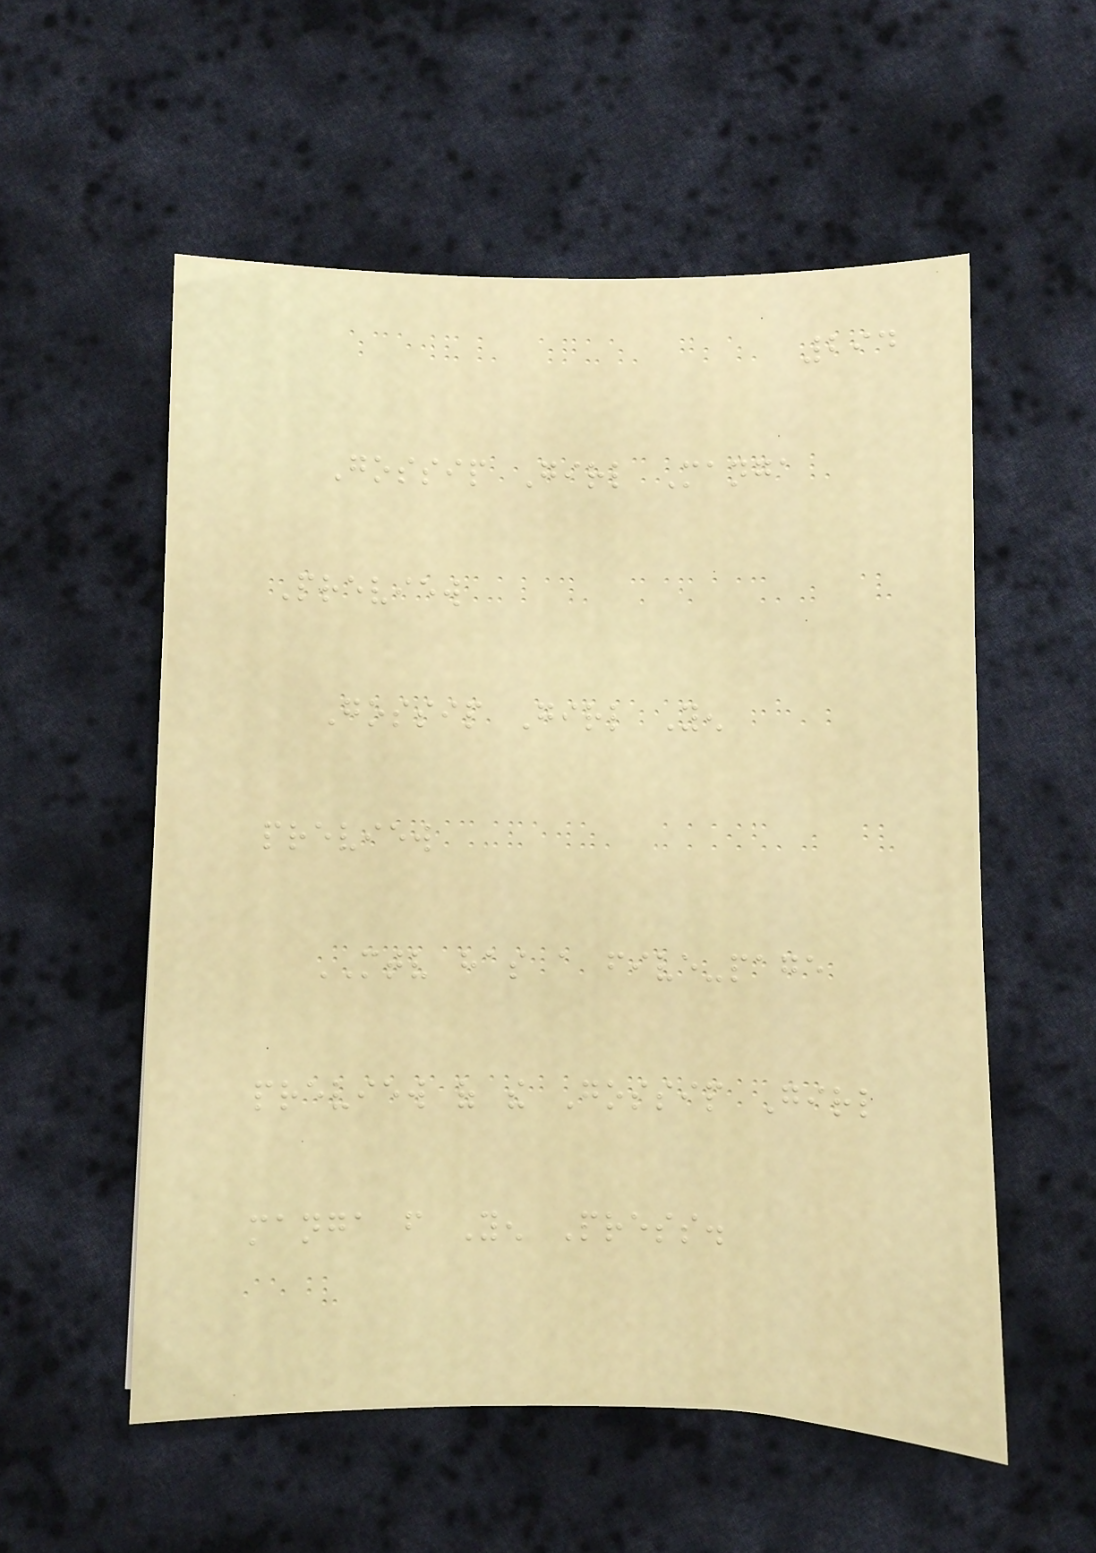294
Gossip Girl Manga
Preview
Gossip Girl Yen
preview
MTV has a five-page
preview of the Gossip Girl
manga from Yen Press.
